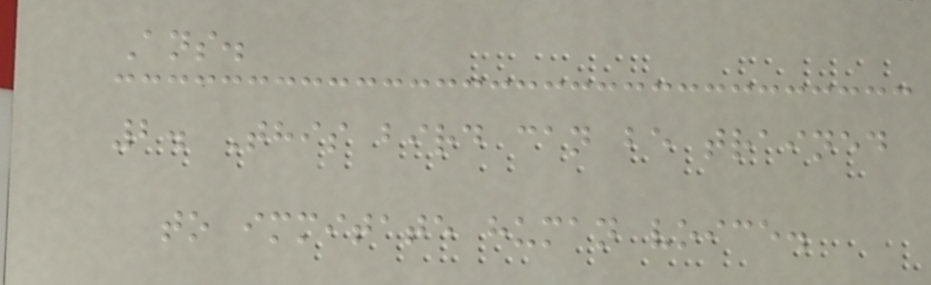Ans.
2. This bird can be trained
to immitate human voice.
